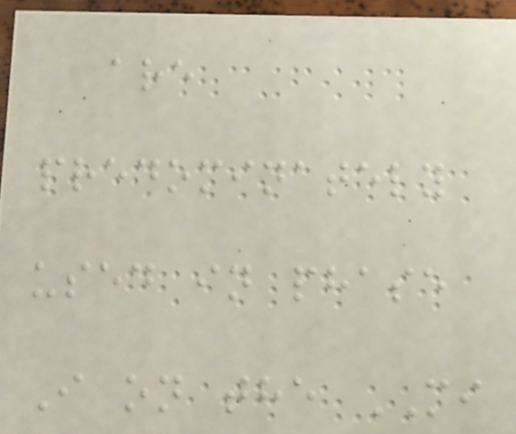are
predominately
used in phase
I on the MI
